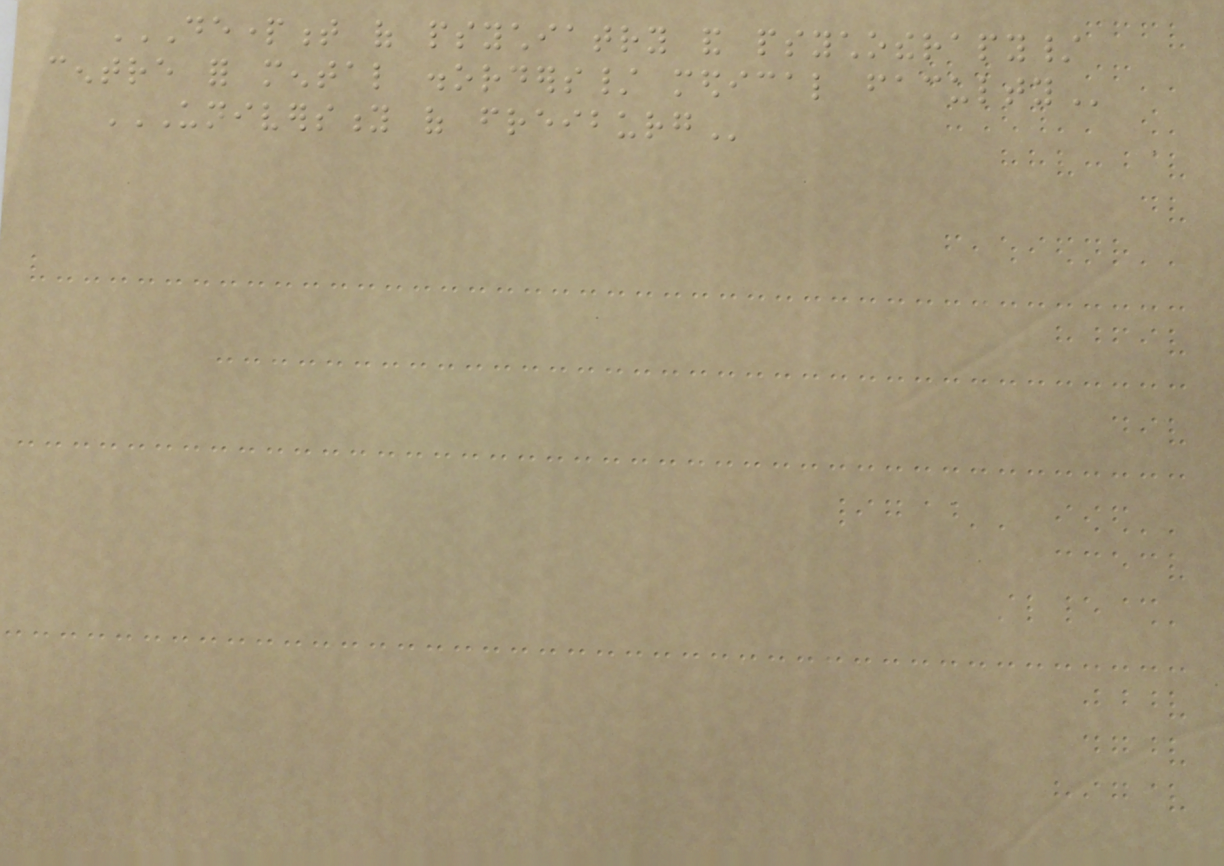DEPARTMENT OF PSYCHIATRY AND PSYCHOTHERAPY/
CENTRE FOR MENTAL DISORDERS/ MEDICAL FACULTY
UNIVERSITY OF FREIBURG
